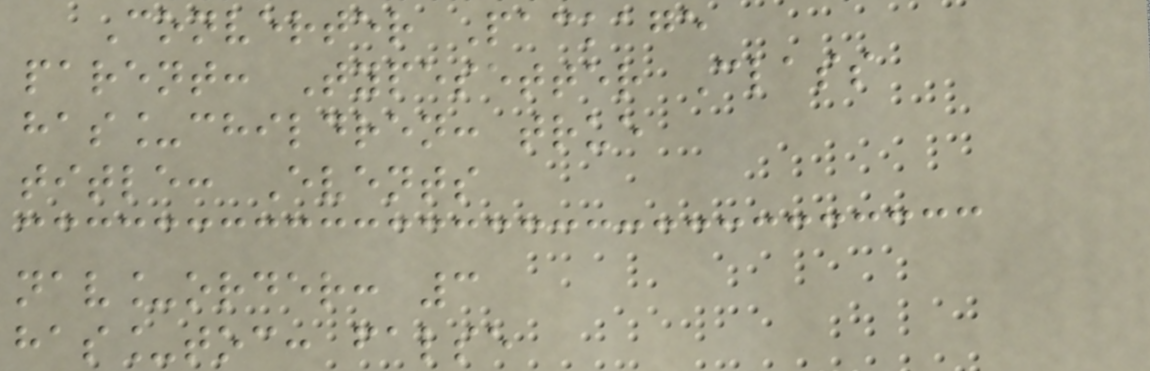Converter Package
parent: Typesetter Class
has_children: true
title: Events
nav_order: 3
has_toc: false
